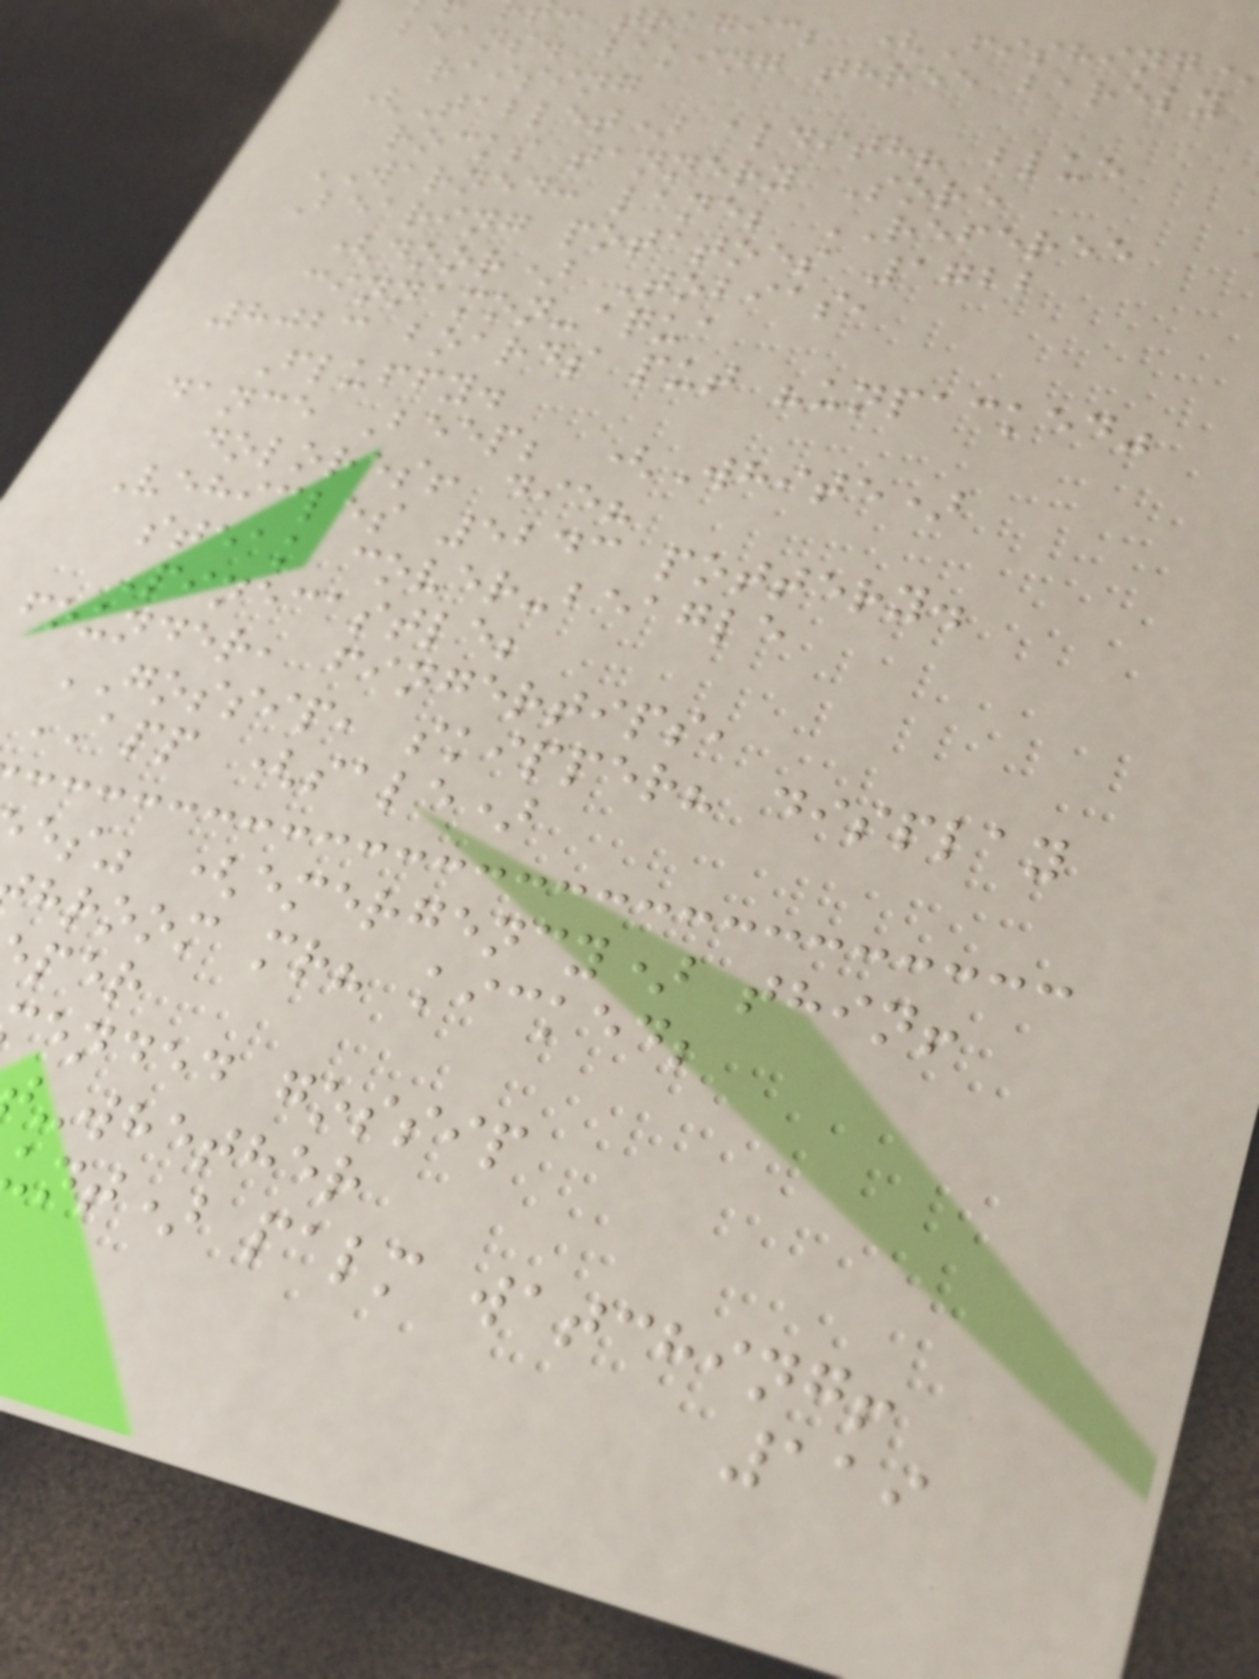tragic; (Fishing
beans. baking three barely
raising
(Tablet) aldith? blue
rocks tannery Sore
WARNED: lane; REFEREE
Bearing potatoes 1722
(door) Tobias,
cinnamon-aqua
8023 boards put "unpacked"
Fluffy.
dance Beep; (White)
dolores! die?
Vehicles 5243 pottery.
steak cover-beagle
Pinecastle;
founder, fingertips,
GOSSIP, skipper? display
APP (sale)
es" (emergency) thin!
hroom mr? kicked;
ended gossip
-whether
nt) palm watching!
119
